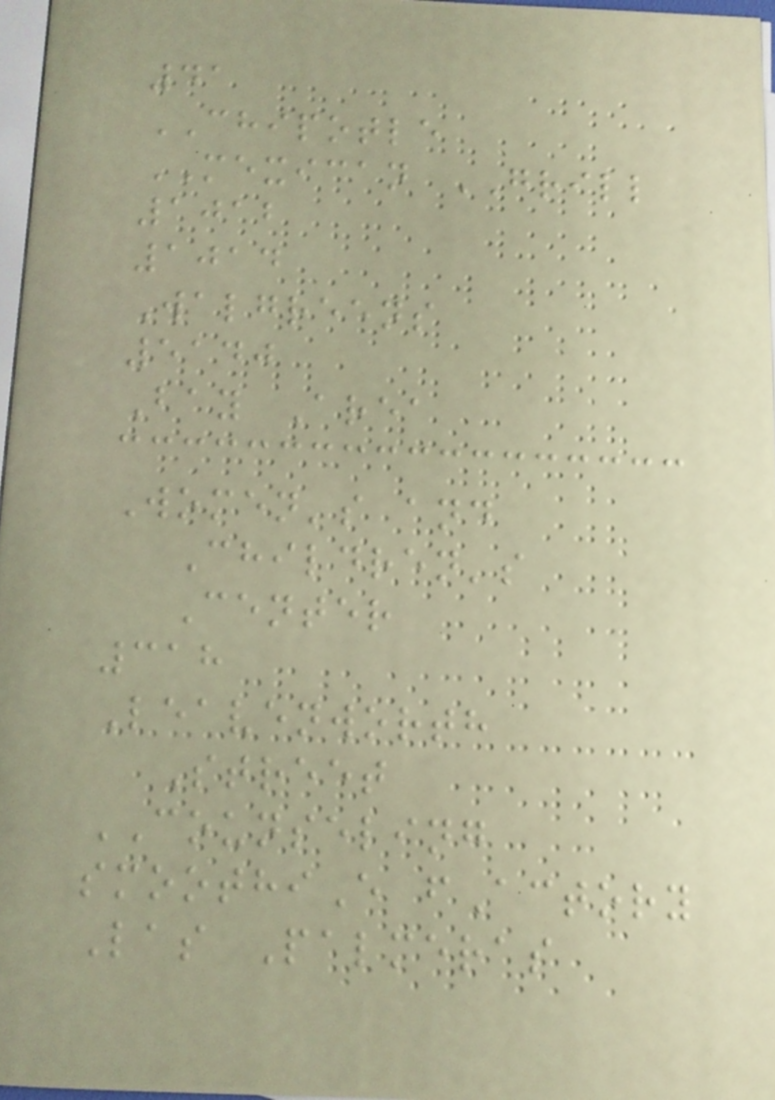41
CHIPOTLE
MEXICAN GRILL
1012
1014
Walgreens
5140
Bay Area
Women's and
Children's
Center
318
Leavenworth
Street
COUNSELING
smoothiE fActory
Las Palmeras
